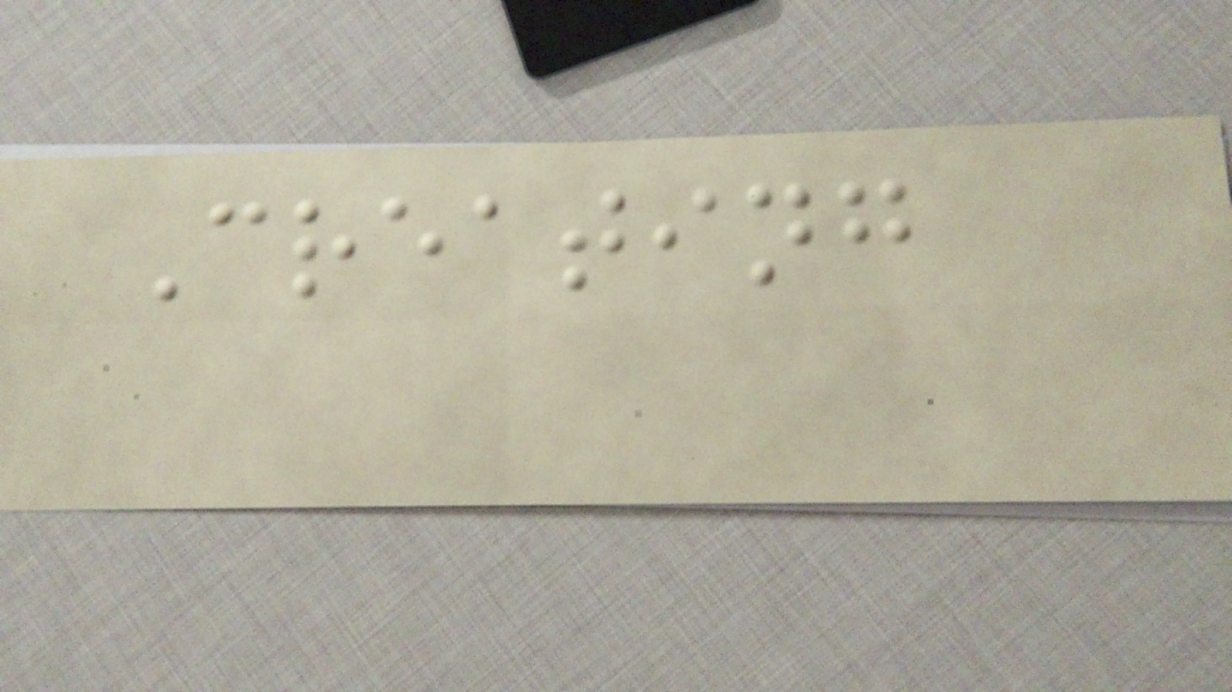Creating
